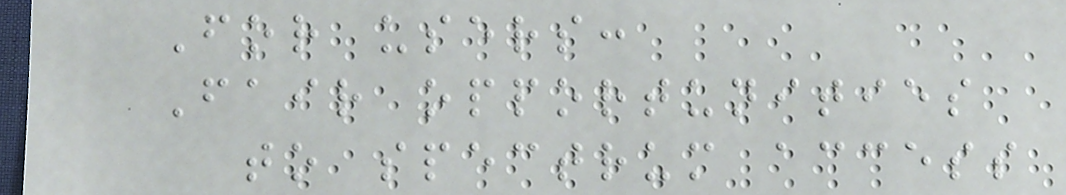For users:
Fair opportunities
to spectrum access
